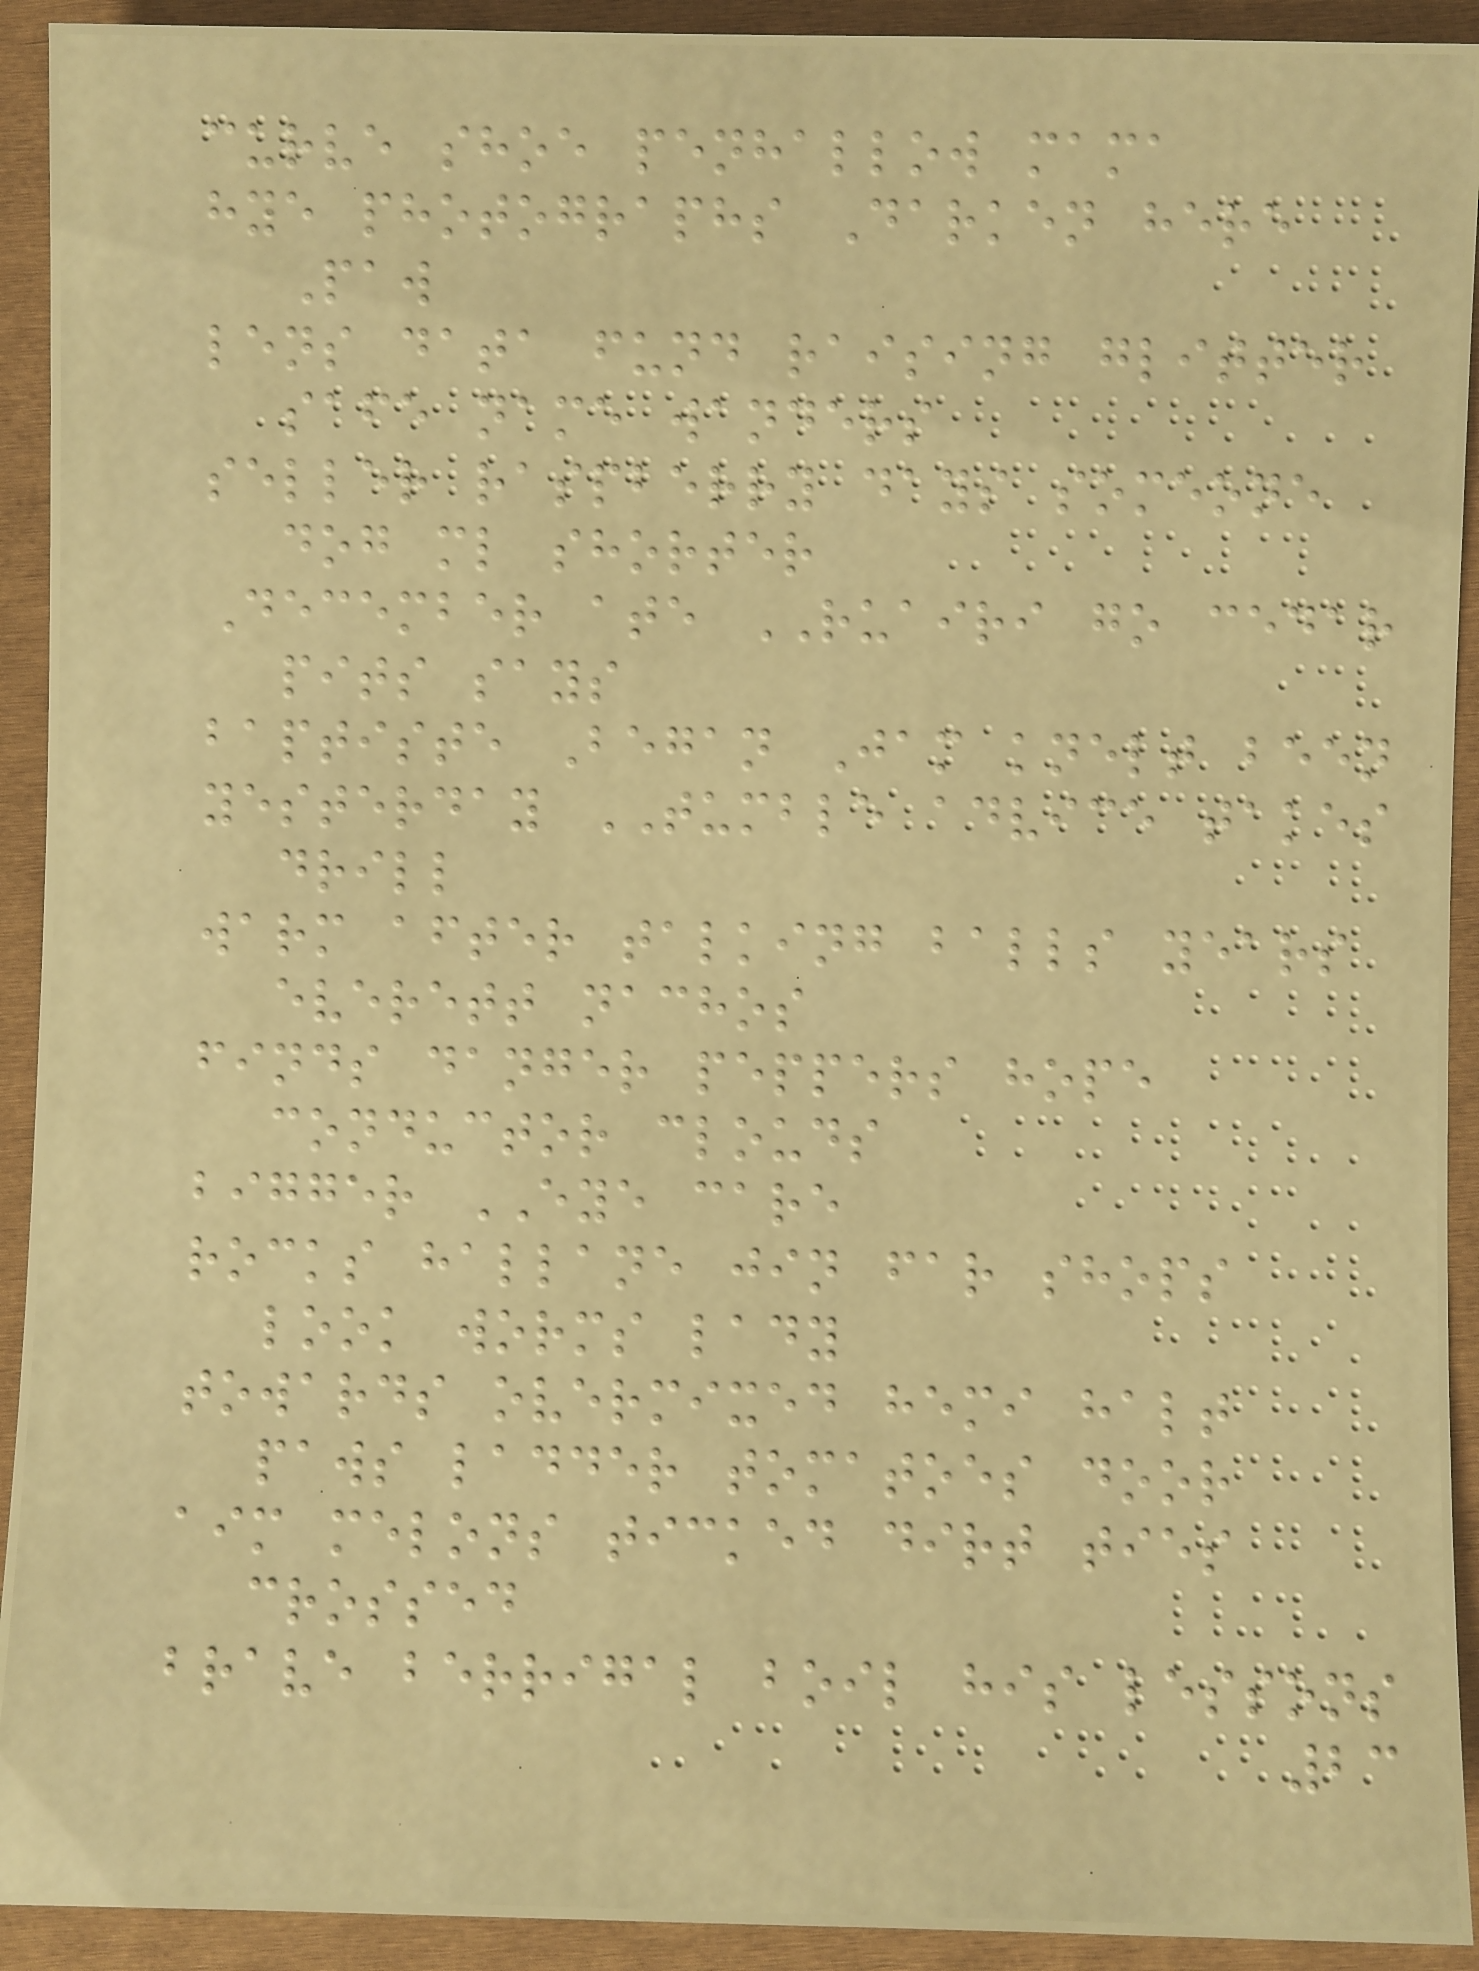curve shoe penhallow mama
hye photographs Darken here
Paw
lens data fund raising glitter
safe name wanders
seller raspberry days someone
dog ml shorter
December ate RUAIRI go cedar
pits says
baptiste Began Jam knelt been
yesterday TUMBLE advice takes
drill
warm after talking balls years
everett nachos
finds danger peppers hope
conductor clouds
bigger EYE care
rocks hallane jin far shops
look worms lady
towards overmixed hemi halt
paws ladder tomatoes door
aim melons ticked dirt ties
crossed
brave berrigal boil his lessons
23
